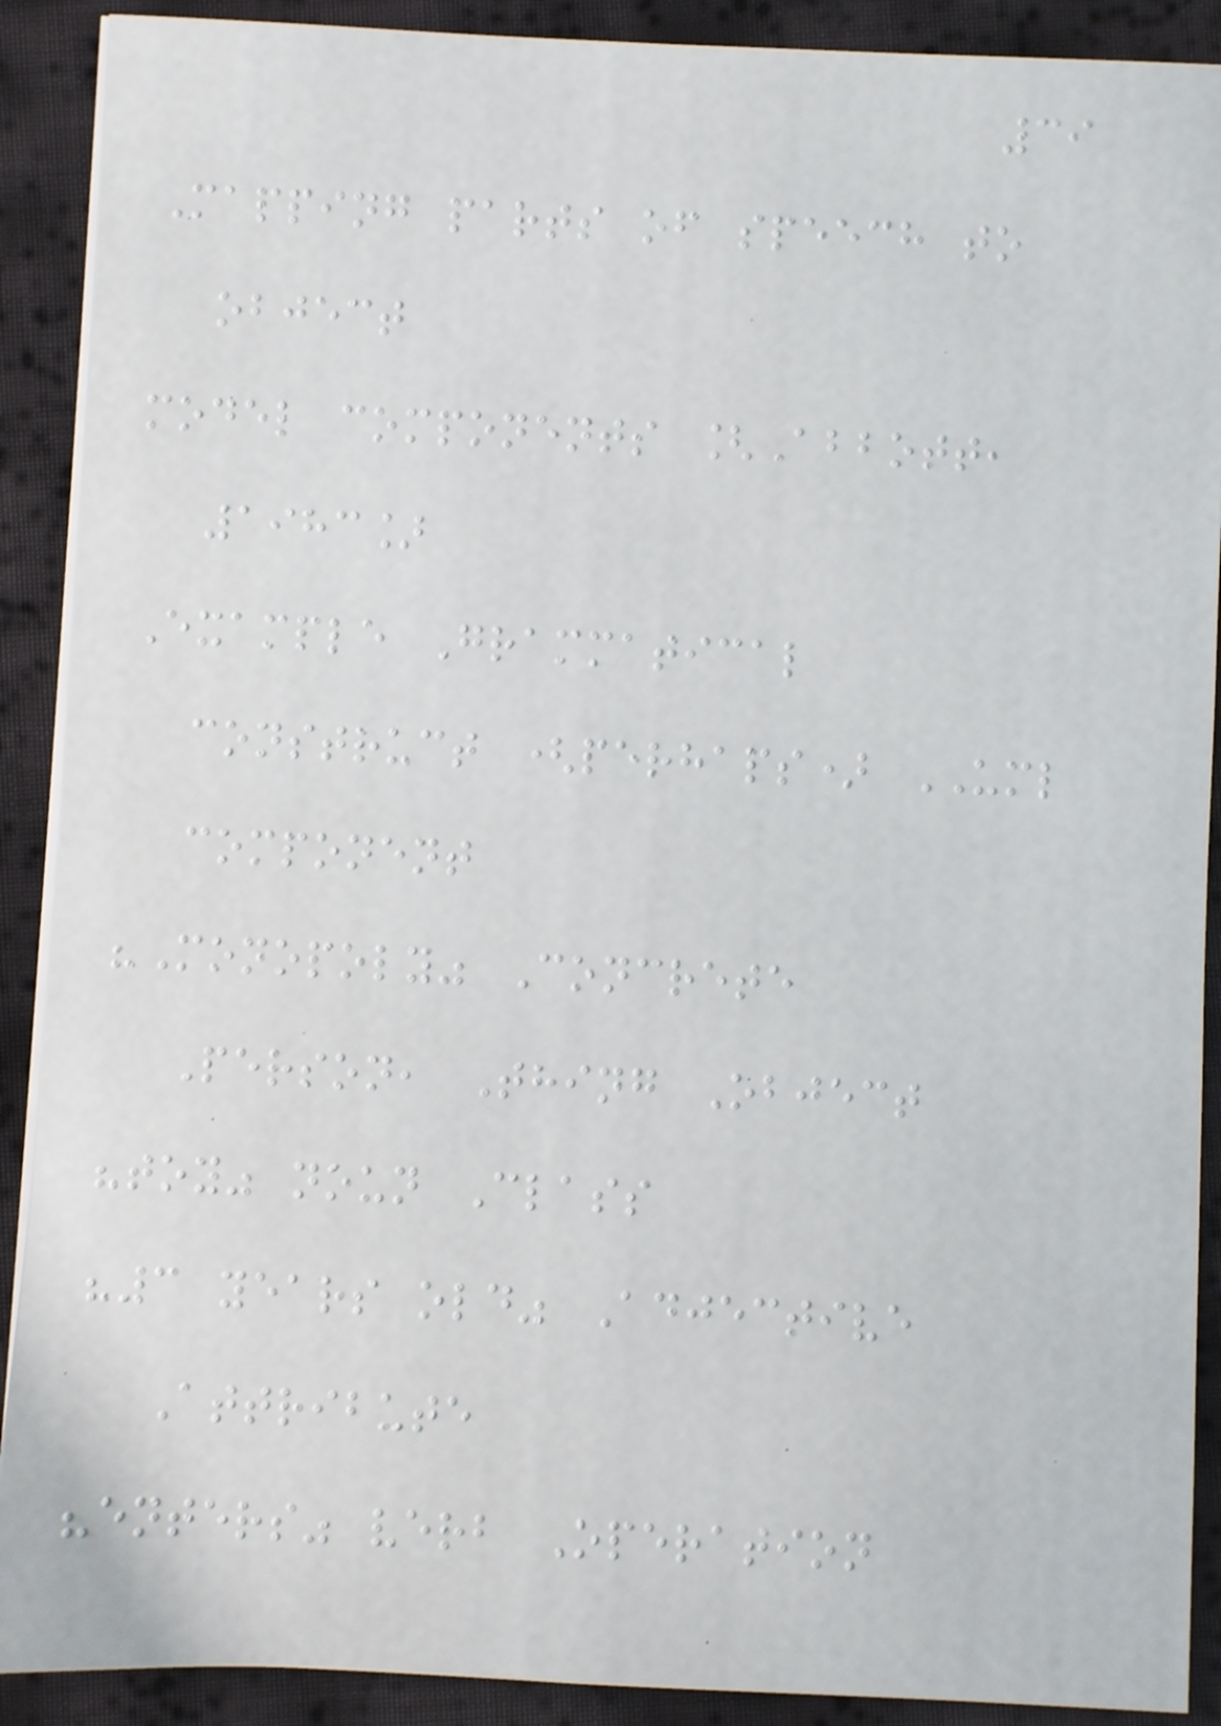39
Mapping parts of speech to
object
model components [Abbott,
1983]
Example Grammatical
construct (perhaps) UML
component
"Monopoly" Concrete
Person, Thing Object
"toy" noun Class
"3 years old" Adjective
Attribute
"enters" verb Operation
